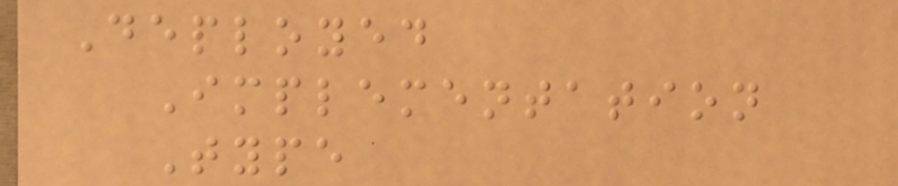Deployed
Implementation
Type
